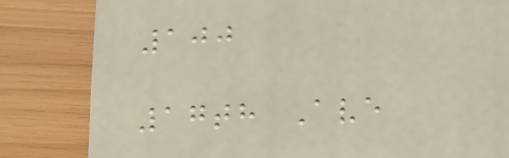100
17th Ave
